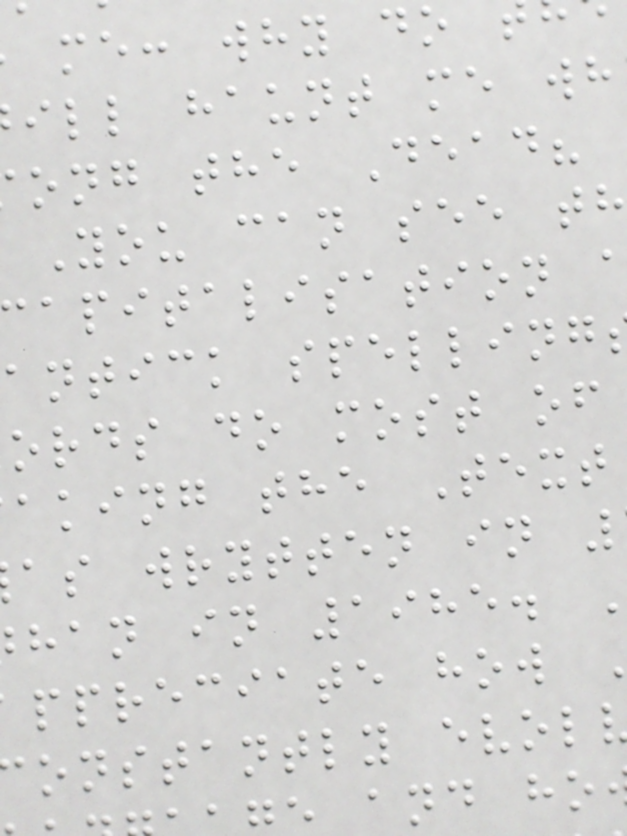me: why do
ill haunt me wh
ong the Dead?
You can see th
apitalisation
antick spelling
ords do most of
aking the Text
as wrytten in
han in 1985.
ppreciate how
onstantly evol
